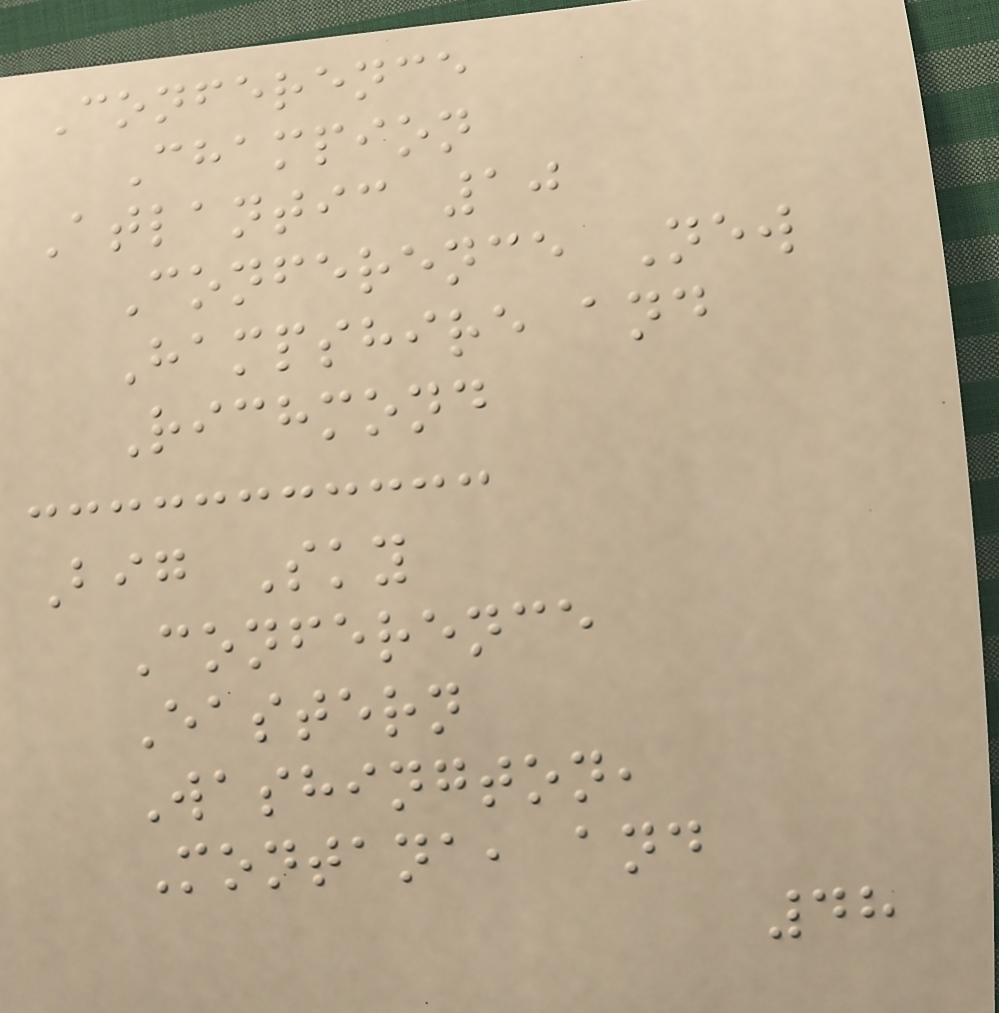Conference
Champion
Atlantic 10
Conference New
Hampshire and
Richmond
Big Sky
Conference
Eastern
Washington,
Montana, and
48
